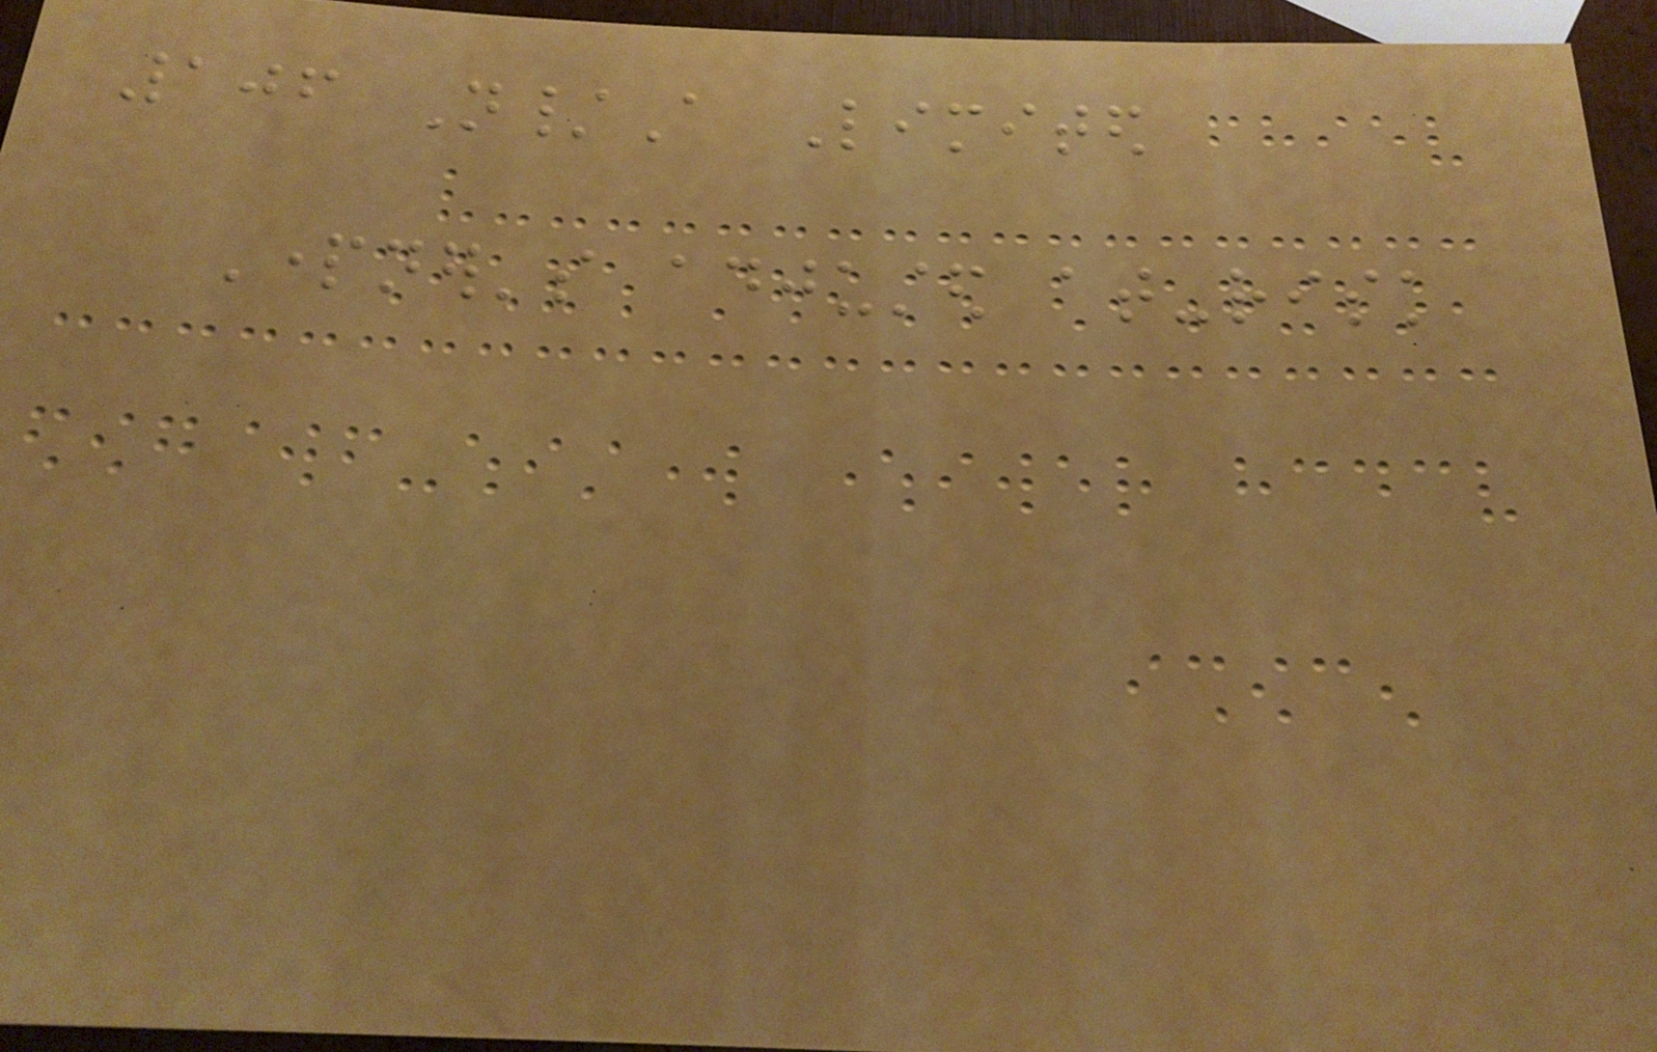106 N/A Limited
Partner's adjusted at-risk
